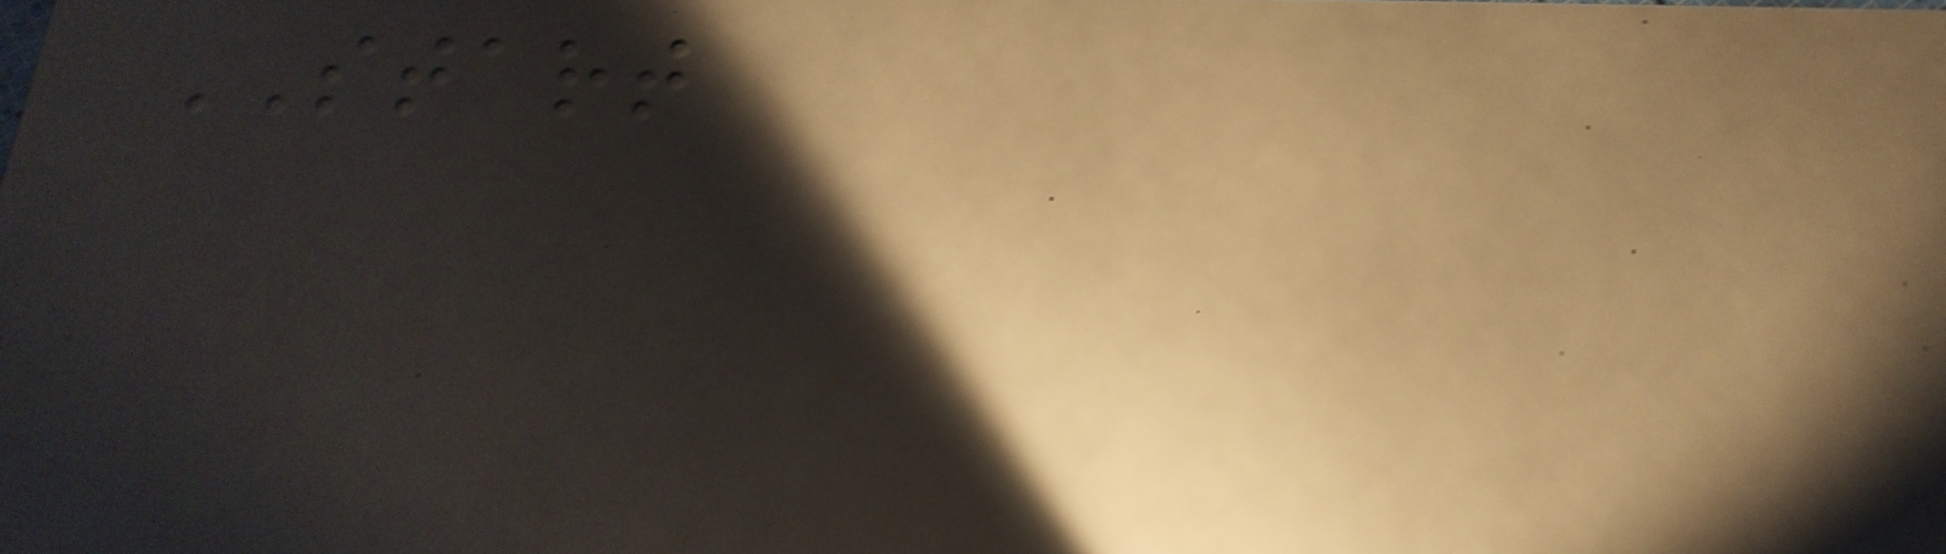START
